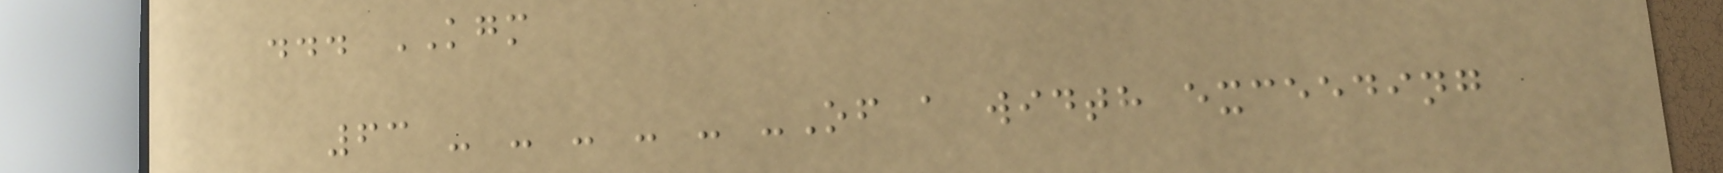... KGM
63 - - - - - -Of a width exceeding
